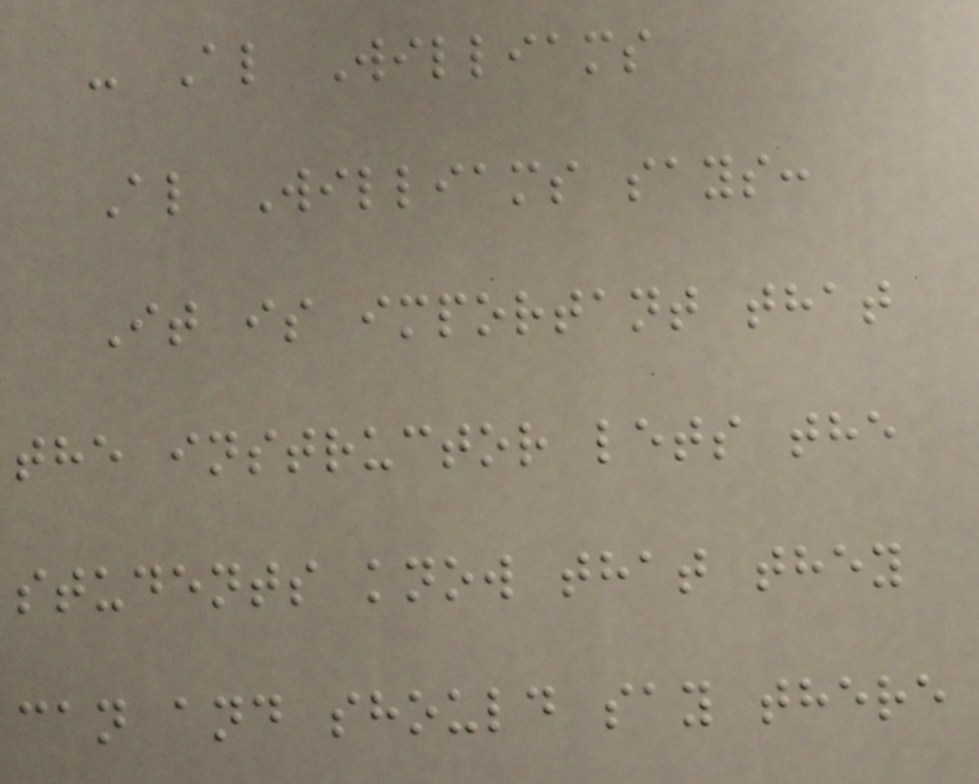- Al Williams
Al Williams says:
It is important that
the instructor lets the
students know that they
can and should say there
